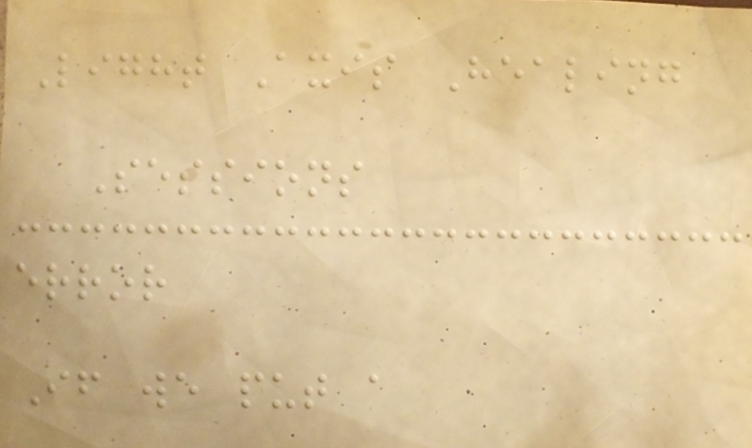Light Axis Healing
Sessions
error
If we put a
